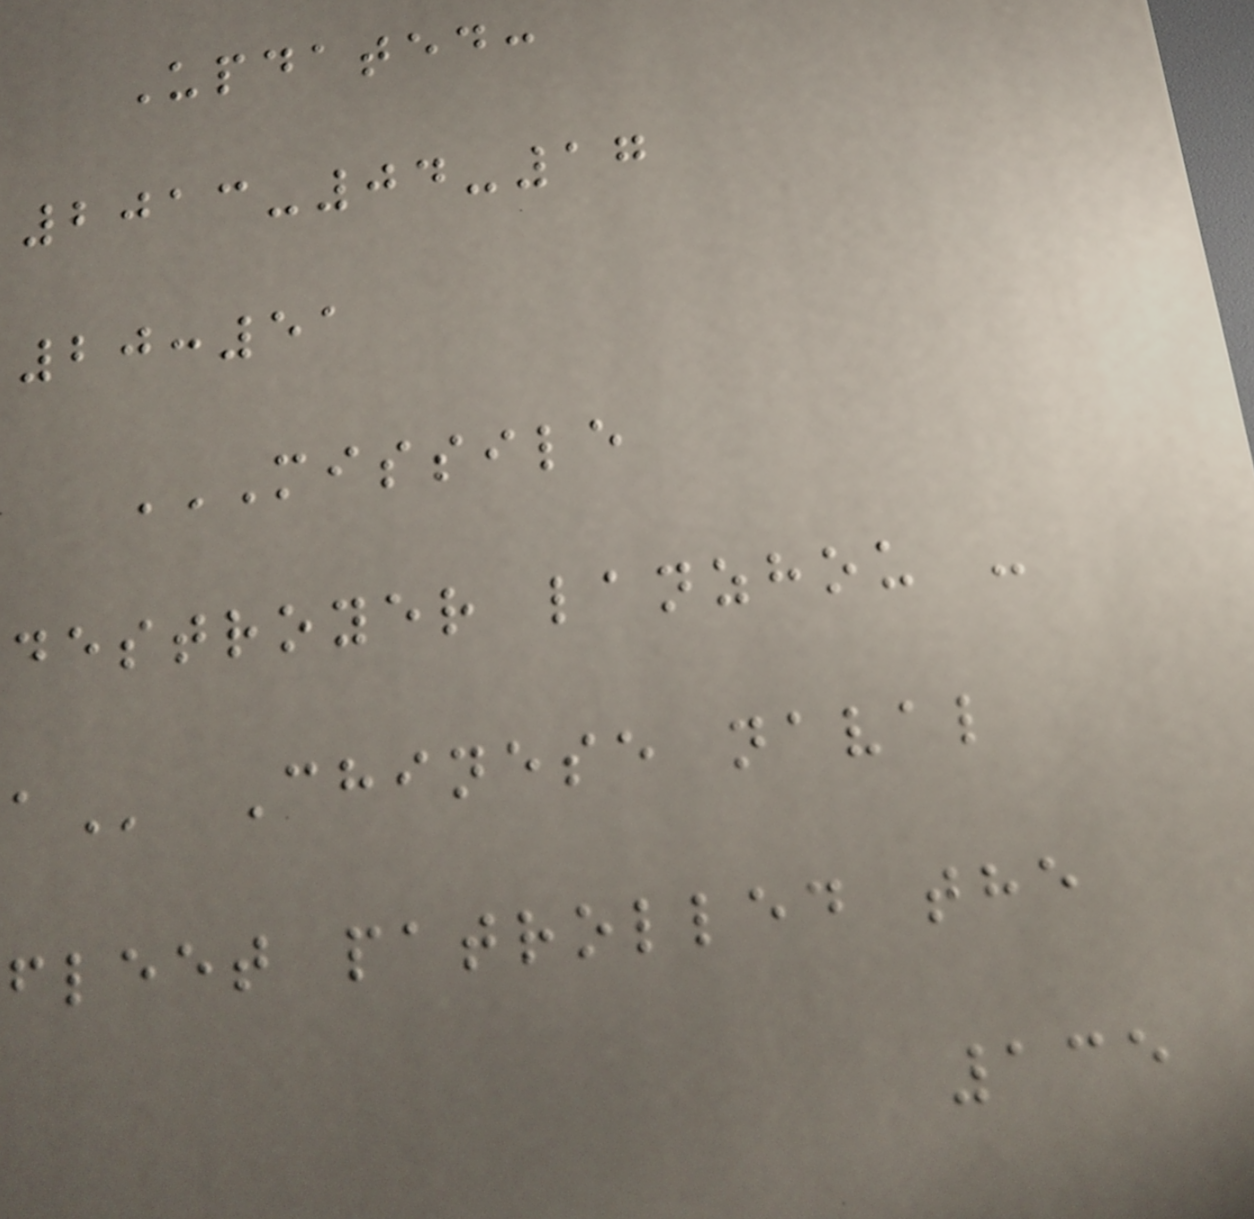Updated:
2013-04-17
20:51
MISSILE
DESTROYER LANZHOU -
A Chinese naval
fleet patrolled the
135
